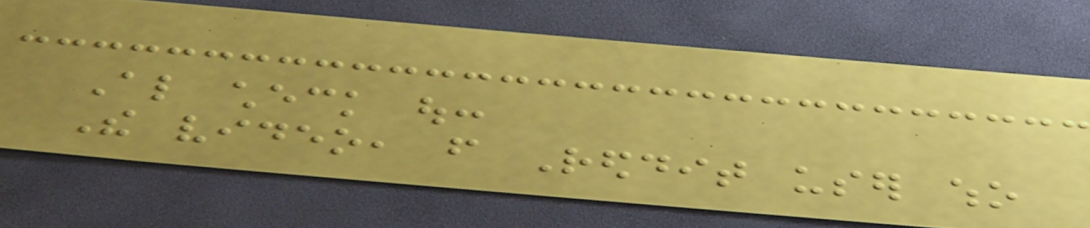Also check out:
The video, from Reddit user who
